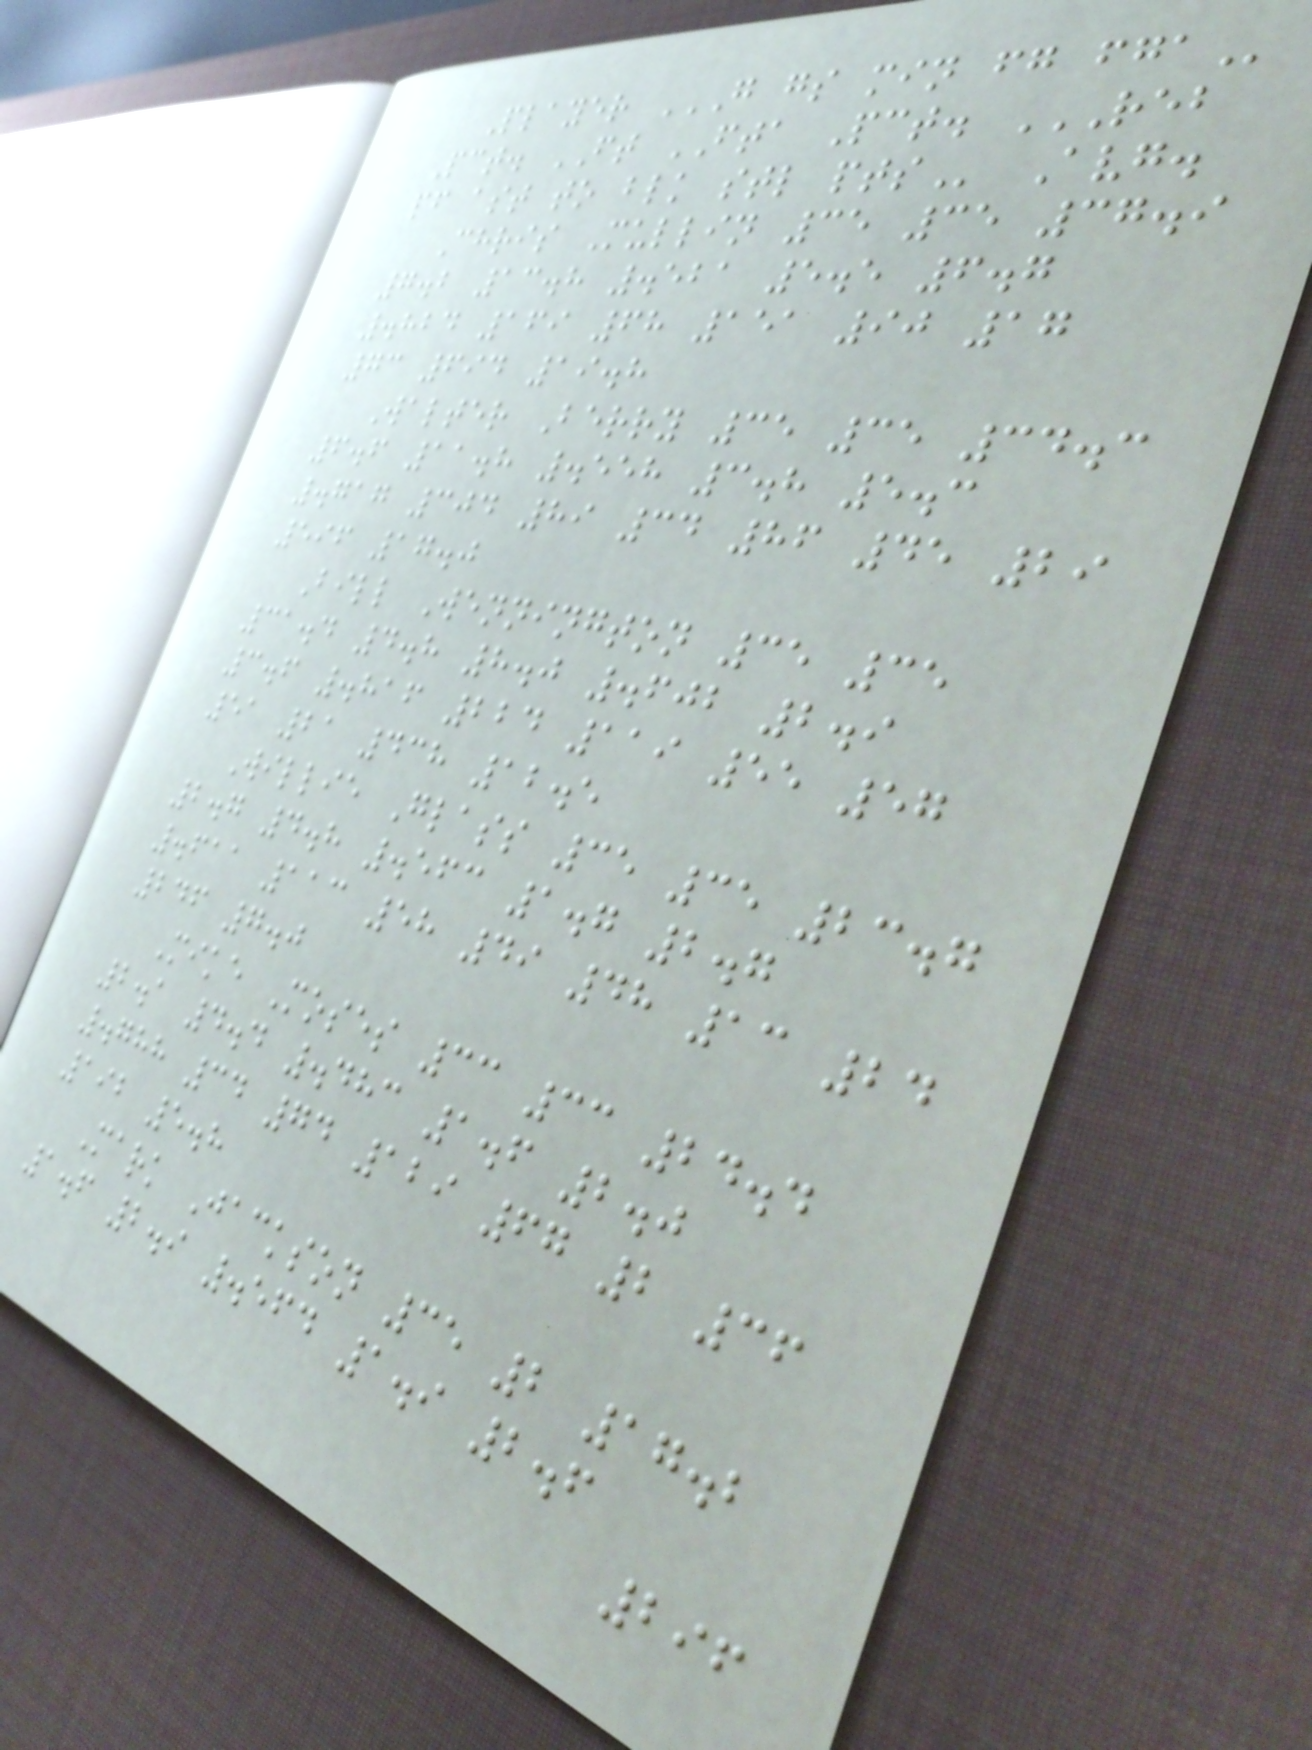Player G GS MIN FG FGA
Pct. FT FTA Pct. REB
PF AST TO BLK STL PTS Avg.
Chris Mullin 35 35 37.9
7.2 13.8 .521 5.5 6.7
.824 169 68 151 90 17
73 694 19.8
Walter Berry 35 35 34.3
6.6 11.8 .558 3.8 5.3
.717 304 89 34 86 45 29
596 17.0
Bill Wennington 35 35
31.4 4.8 8.0 .602 2.9
3.6 .816 224 119 55 57
51 21 438 12.5
Willie Glass 35 35 23.7
2.7 4.8 .563 1.7 2.7
.611 113 58 49 48 13 24
246 7.0
Mike Moses 33 33 24.4
2.1 4.4 .483 1.6 2.0
.788 34 74 129 67 2 36
192 5.8
Mark Jackson 35 2 17.2
1.6 2.9 .564 1.9 2.6
296
